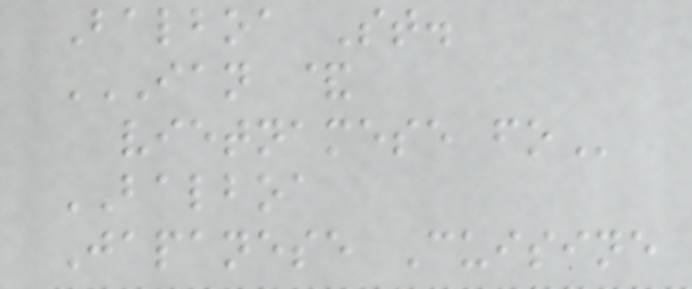Balboa St.
IAN &
VIETNAMESE FO
BALBOA
Japanese Cuisine
